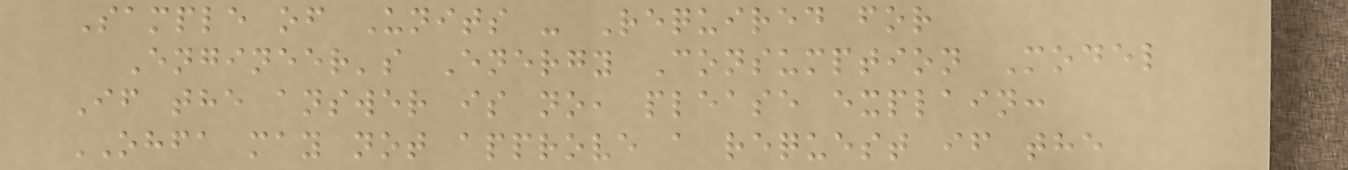Sample of Units - Required for
Engineer's Energy Consumption Model
If the answer is no, please explain:
OHFA may not approve a request if the
